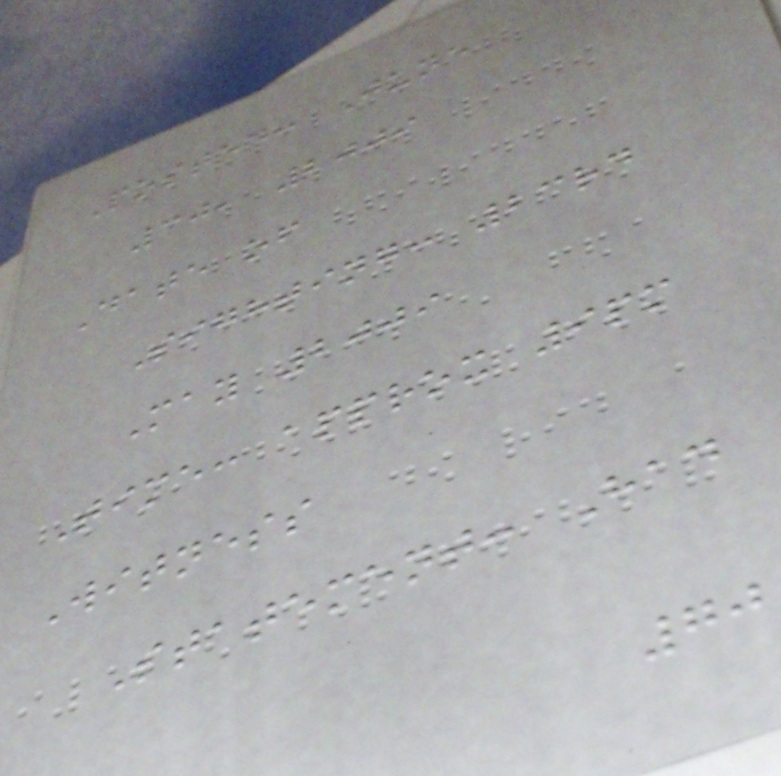Posted: June
30, 2009
Date of
Sighting: 23rd
May 2009
Time: approx 9pm
Witness
Statement: Had
70
